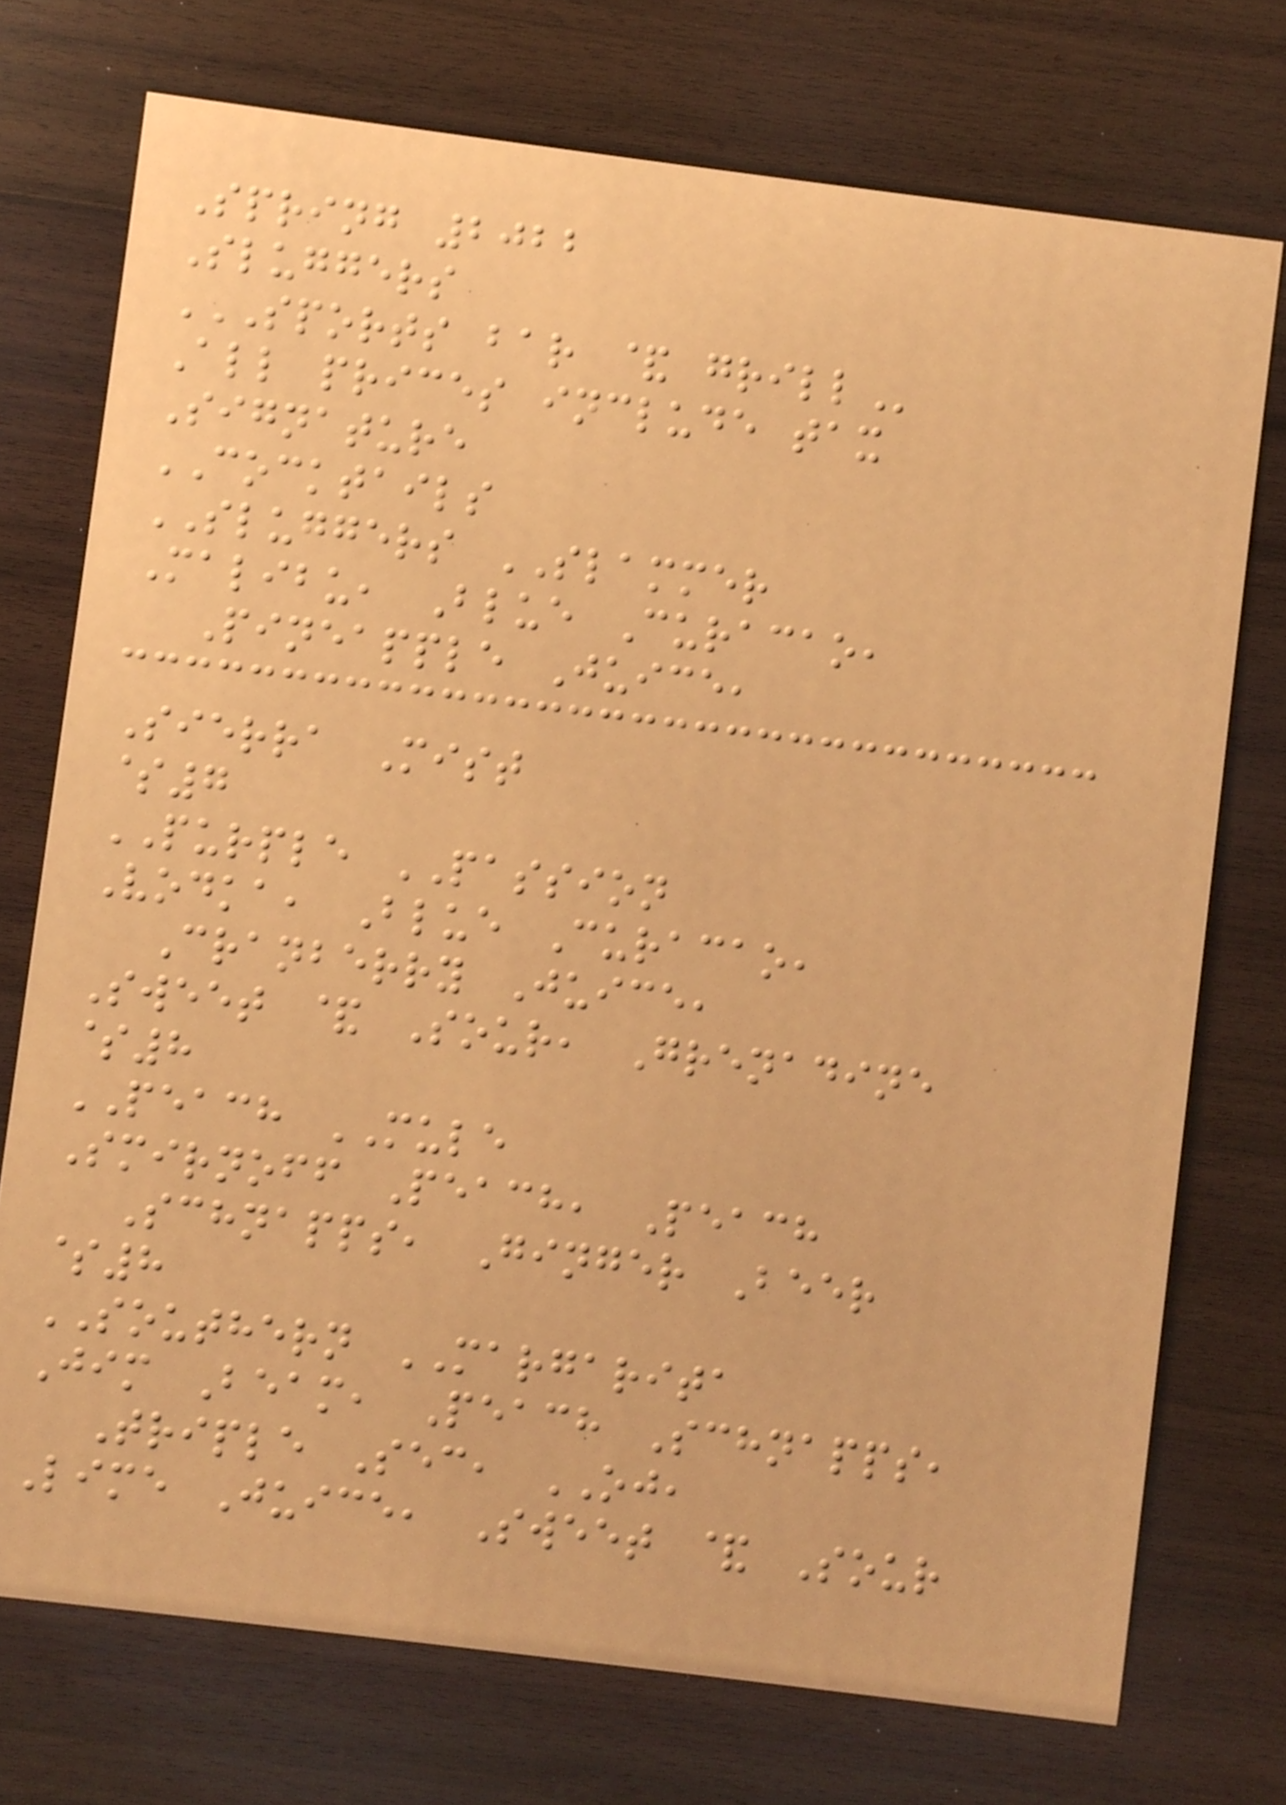Spring 2022
Sluggers
SPORTS BAR & GRILL
All prices include tax
Signature
COCKTAILS
SLUGGERS SLAMMER
Malibu, Blue Curacao,
Pineapple Juice,
Sierra Mist
$7
PURPLE PASSION
Vodka, Blue Curacao,
Cranberry Juice,
Sweet & Sour, Grenadine
$8
PEACH MULE
Smirnoff Peach, Peach
Schnapps, Ginger Beer
$8
SOUTHERN MARGARITA
Jim Beam, Peach Schnapps,
Triple Sec, OJ,
Lime Juice, Sweet & Sour
